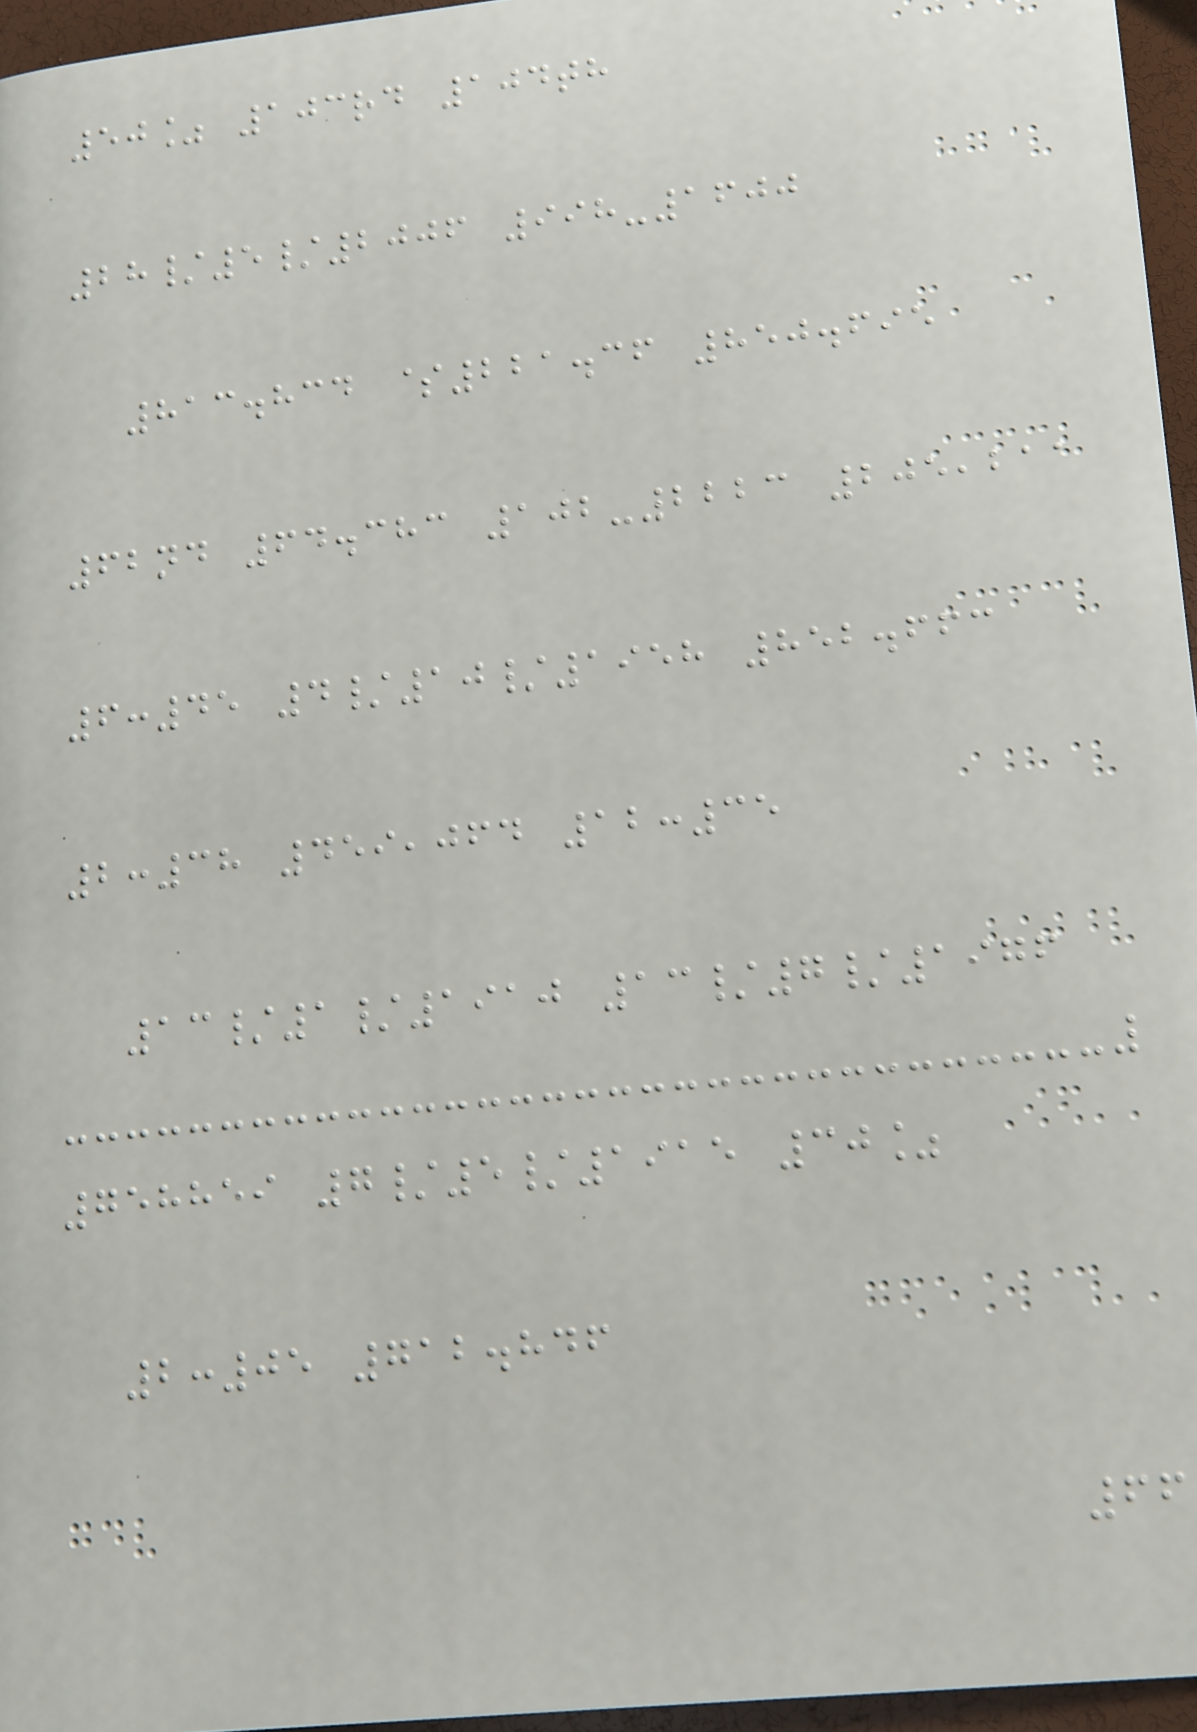50% 103rd 104th
28/5/2006 998-1600
813.834 $221.36 850.695
62nd 64.383 102-2223 205,211
6:45 4/10/1958 852.663
2:38 459,064 12:35
13/1/1910 13/7/1976
758859 7/5/1915 30%
2:05 712.846
66
